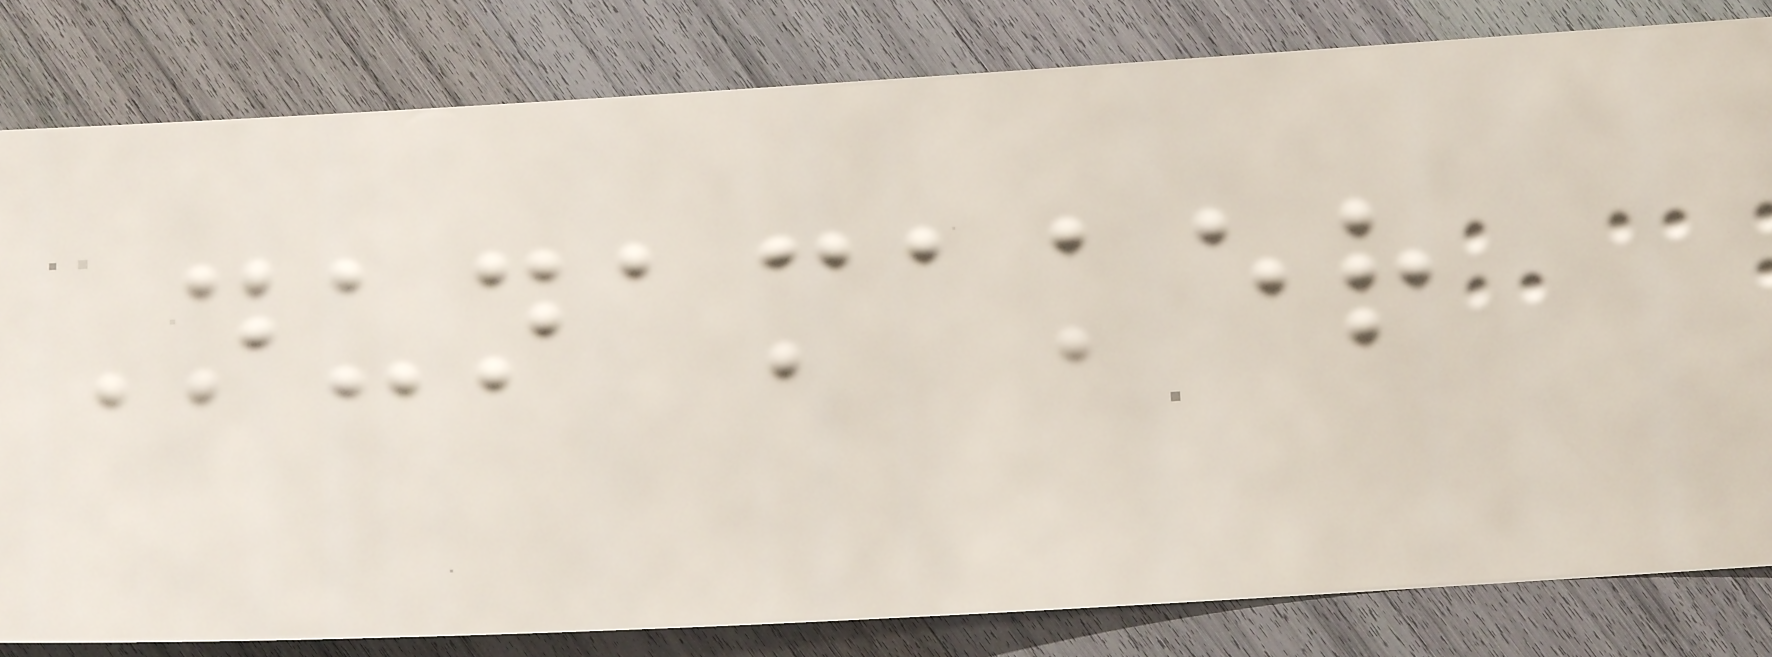Nunamaker
